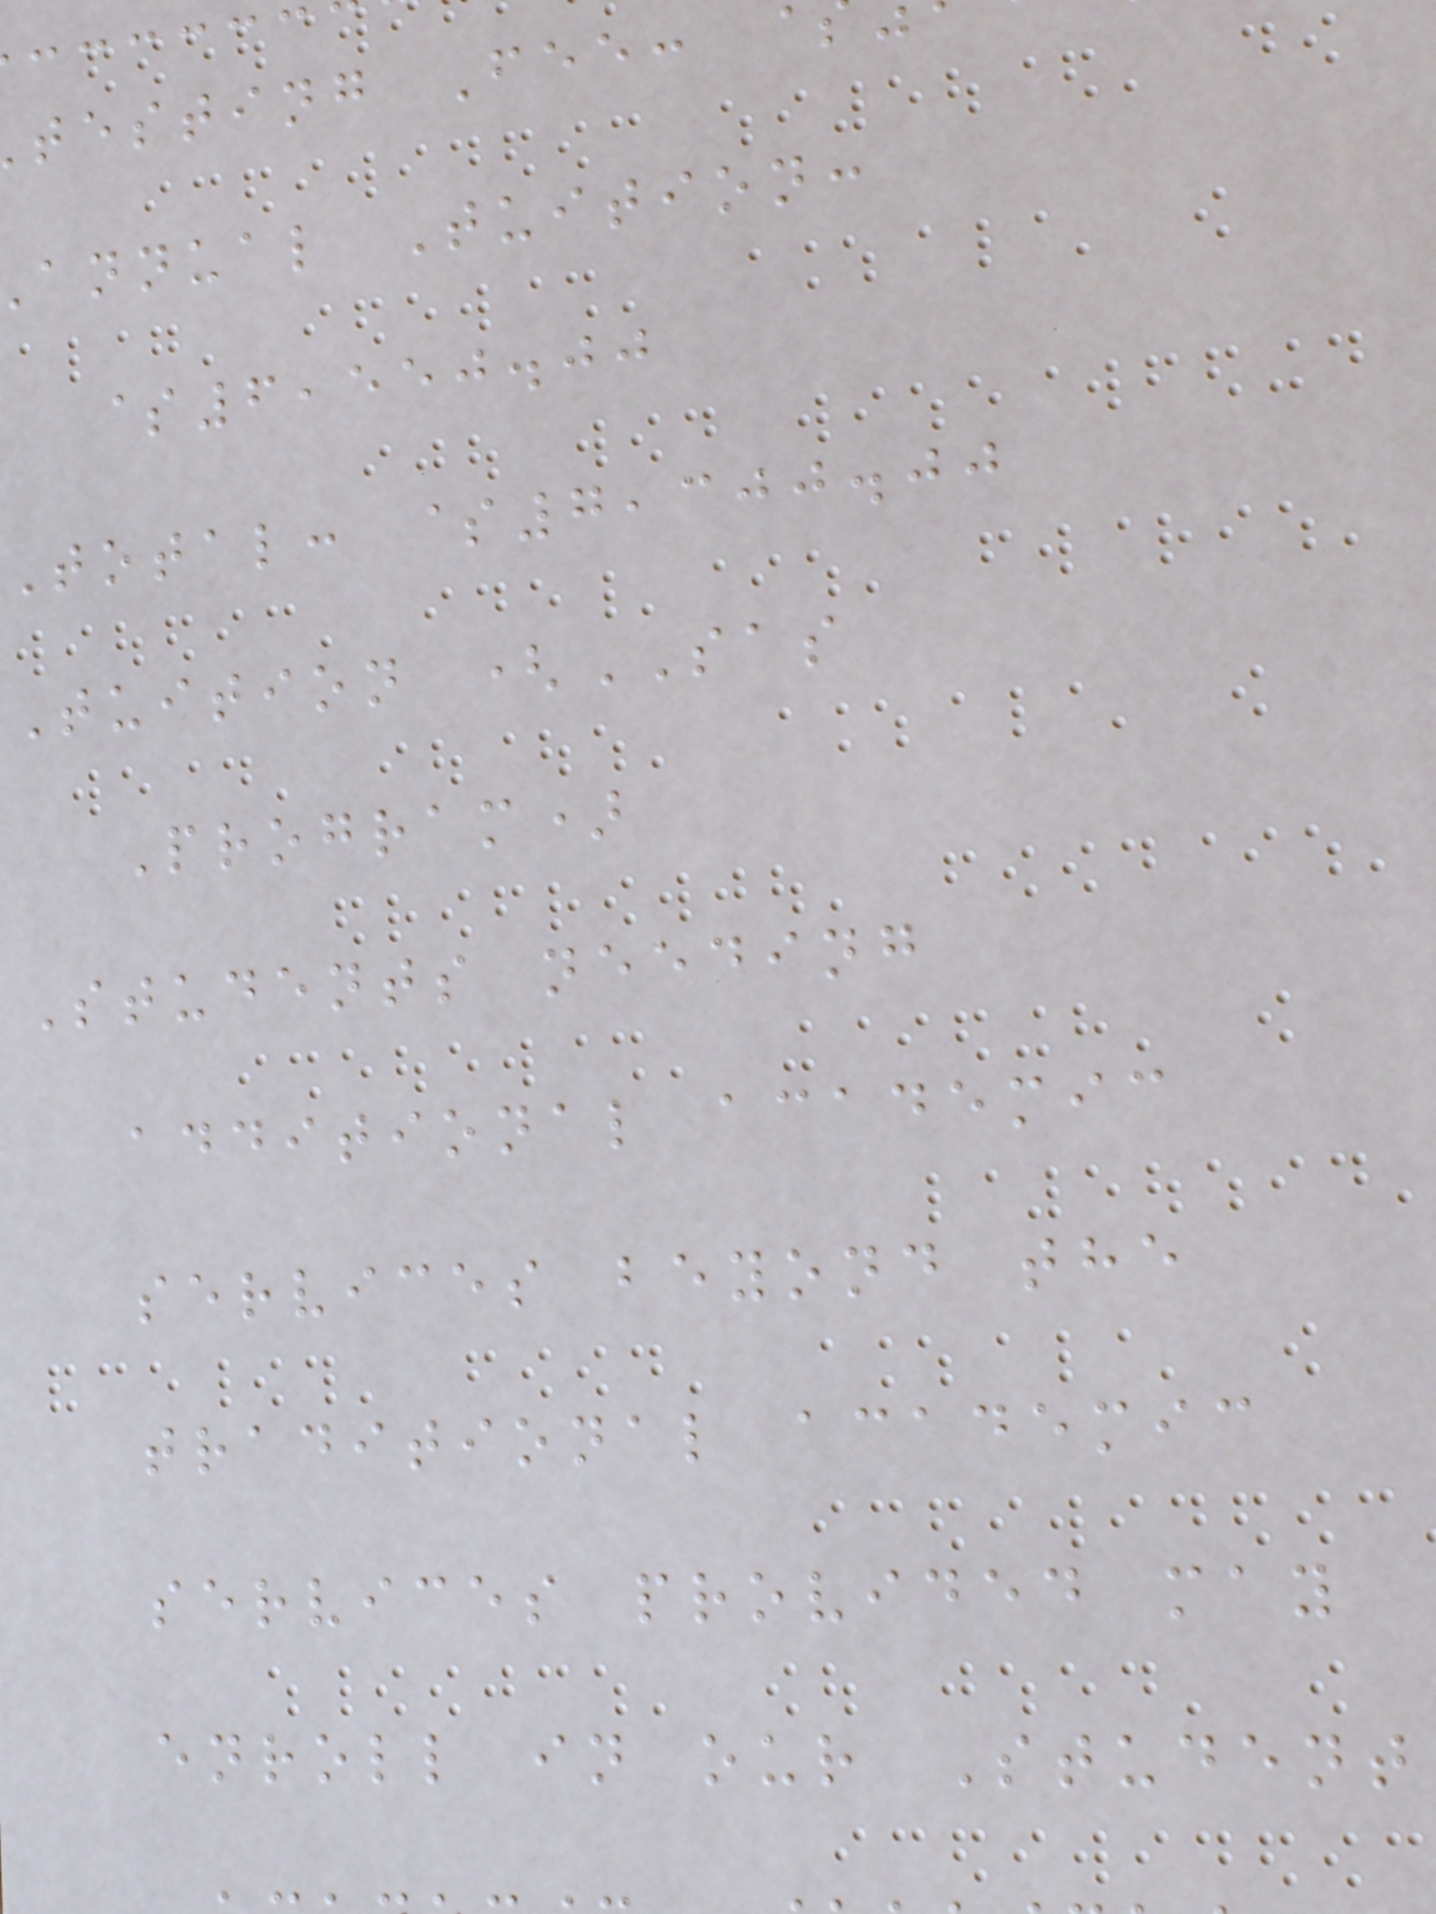testing Fee:
annual Tuition:
$6,550.00
Total: $7,300.00
Tuition (SAS
Program)
Students needing
additional academic
services beyond the
traditional academic
services provided may
enroll in our Student
